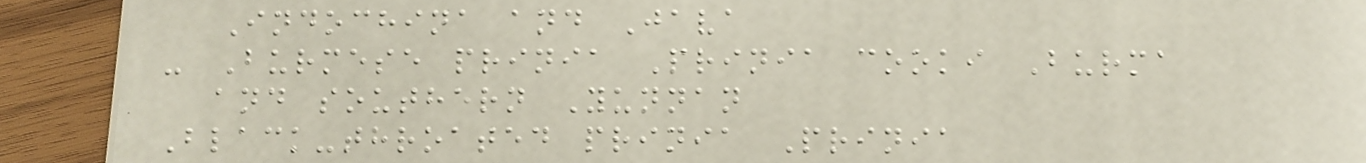Indochina and Java
- Burmese prinia Prinia cooki Burma
and southern Yunnan
Black-throated prinia Prinia
